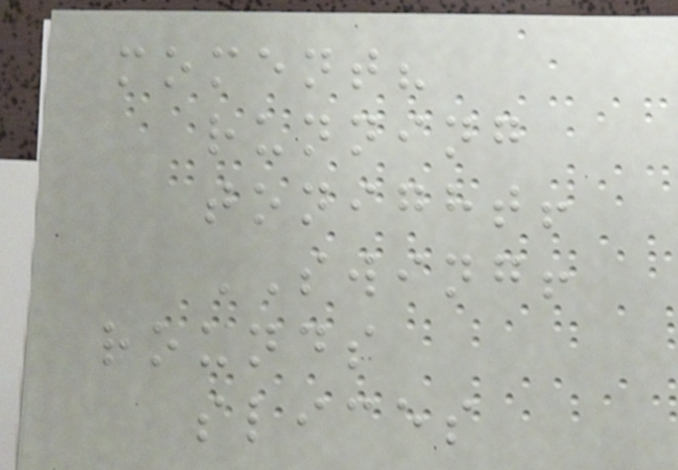moment?
running
tonight!
SWING!
rounds
slices
